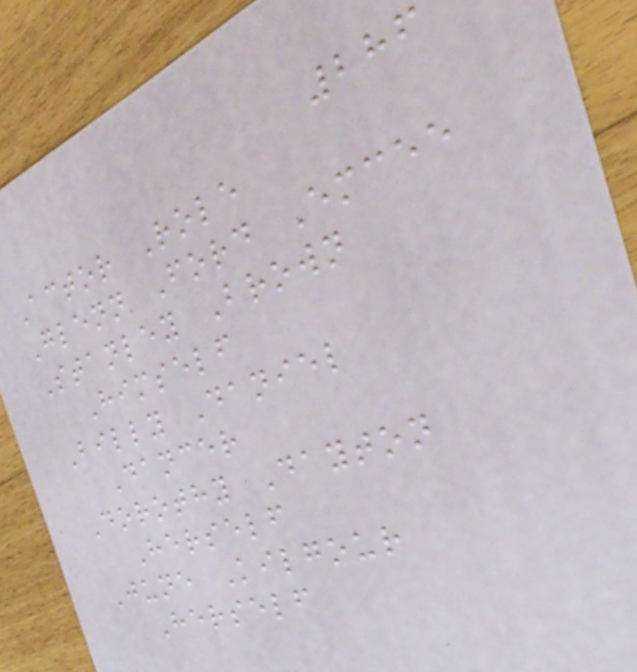286
Actor Role
Glenn Ford Emcee
Stanley Brown
Himself
Billy Daniel
Dancer
Dorothy Dayton
Herself
June Kilgour
Herself
